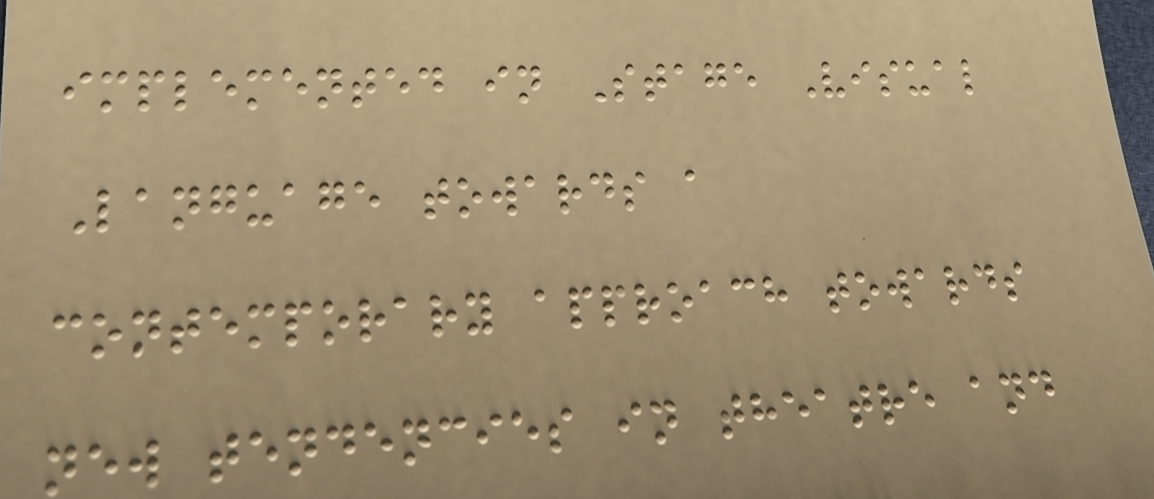implemented in Stage Visual
Language towards a
contemporary approach towards
new tendencies in theatre and
